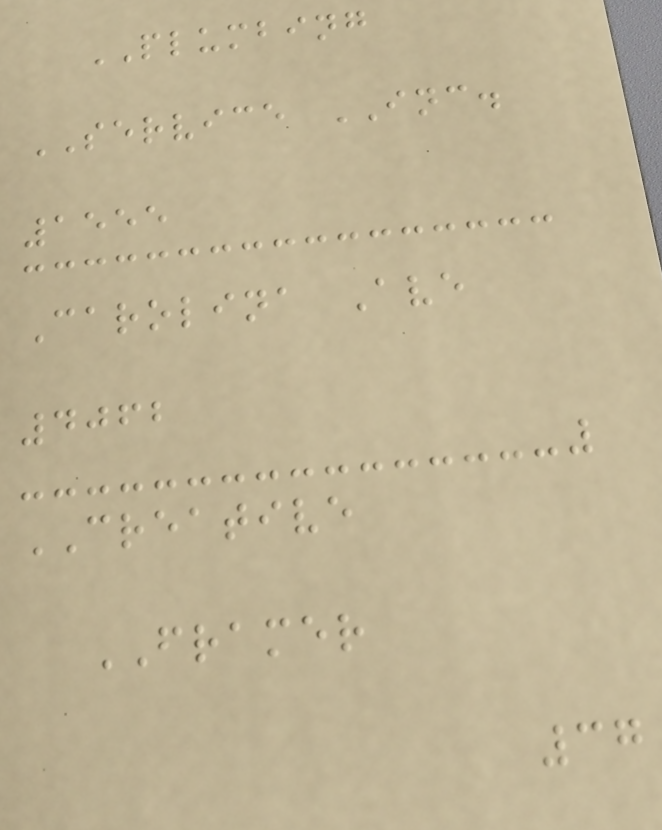PLUMBING
SERVICE INC.
1555
Carolina Ave
4062
CREATIVE
FRAMER
37
